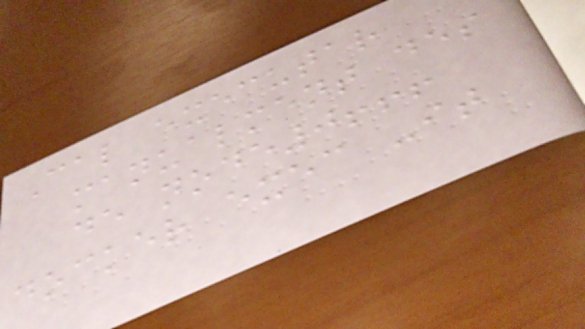Cal executar
manualment des
de node0!!!
docker exec -it
